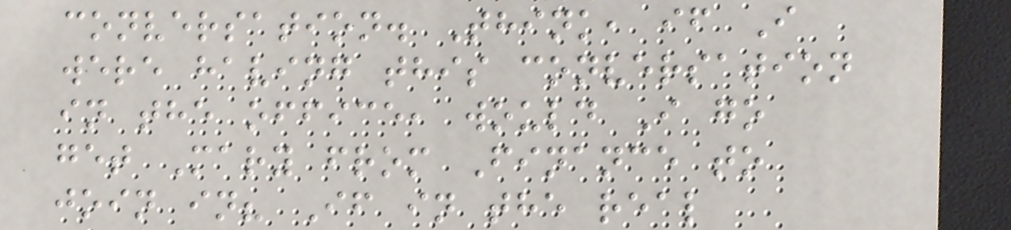conversation. Think, if I
were having this conversation
in the office, would I go
get Mary from Finance to
join in? If in the real
